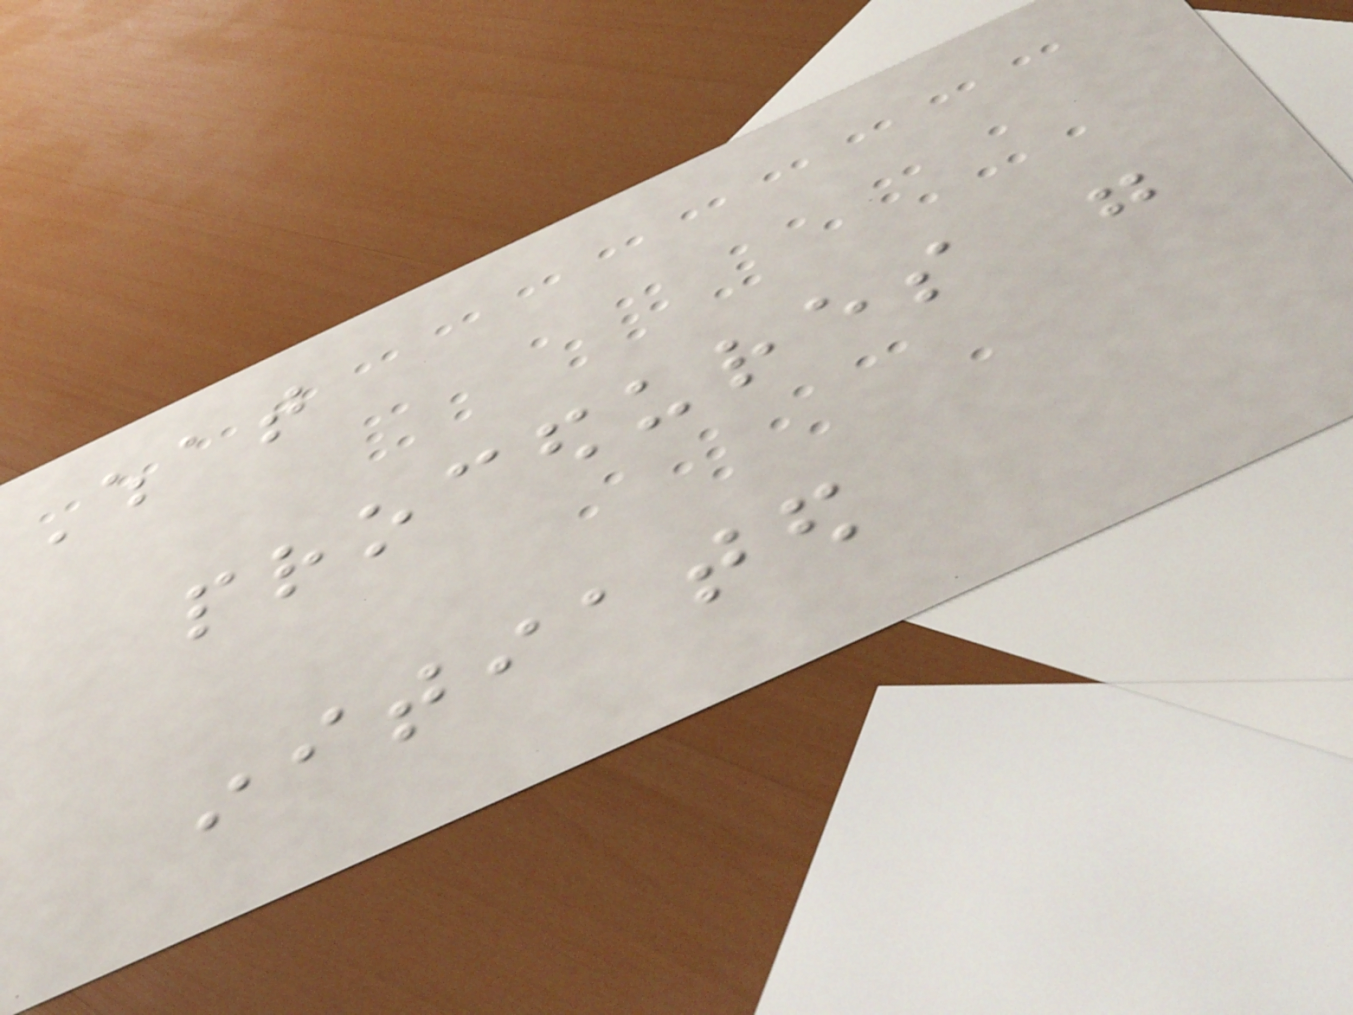What
procedures were
initiated
